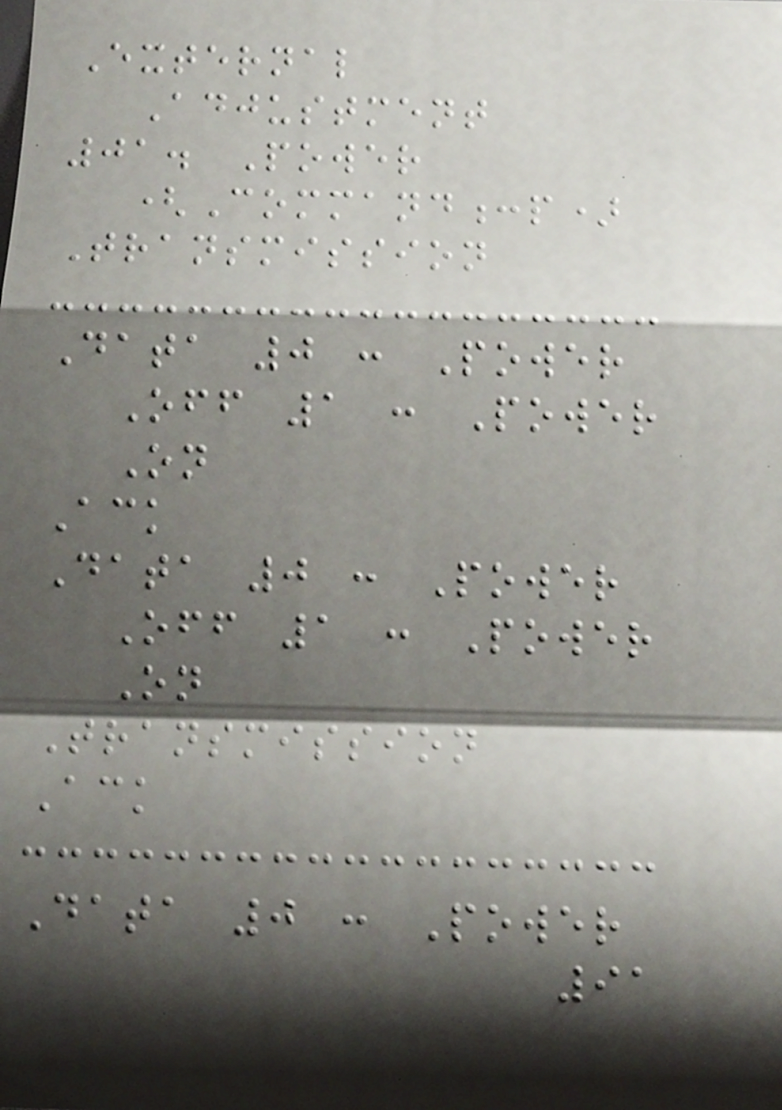External
Adjustment
01. Power
(Command:p)
Transmission
Data 0 : Power
Off 1 : Power
On
Ack
Data 0 : Power
Off 1 : Power
On
Transmission
Ack
Data 0 : Power
91
